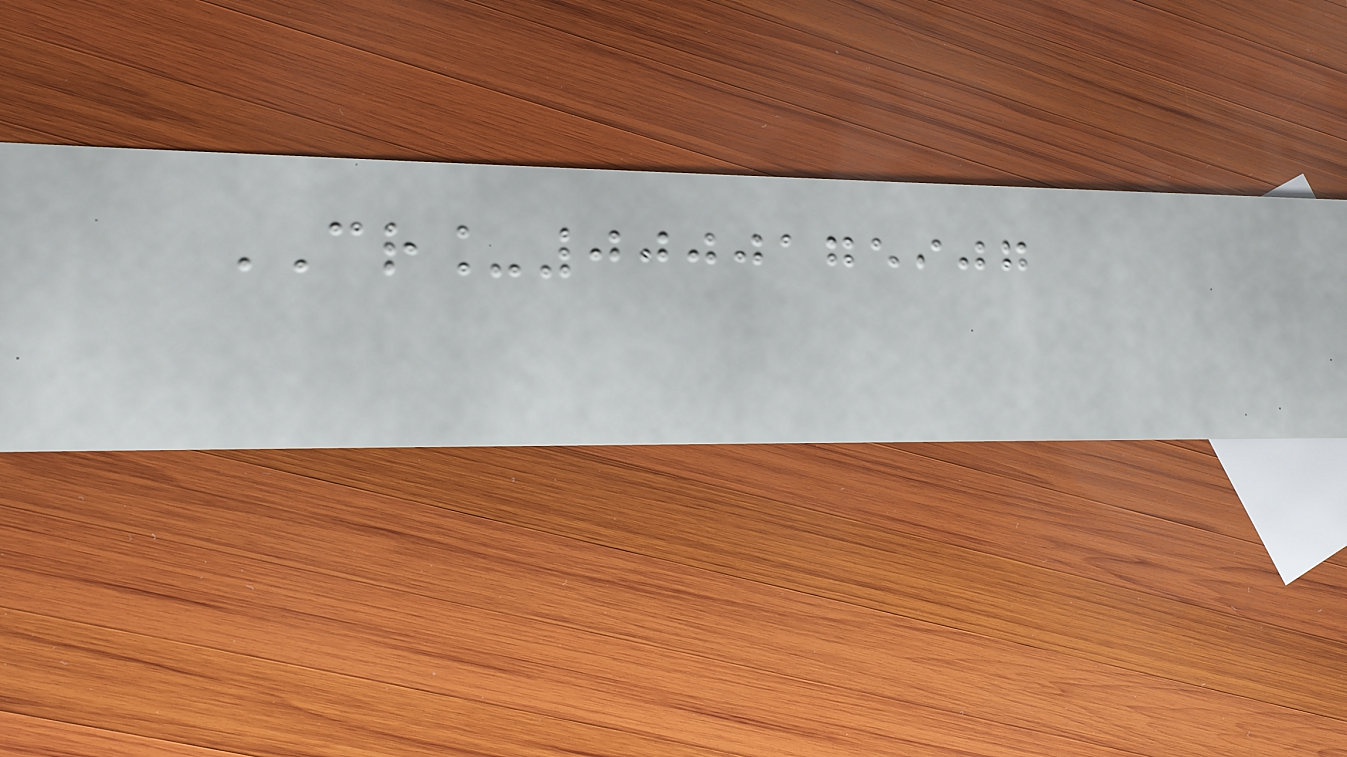CR_0000175907
